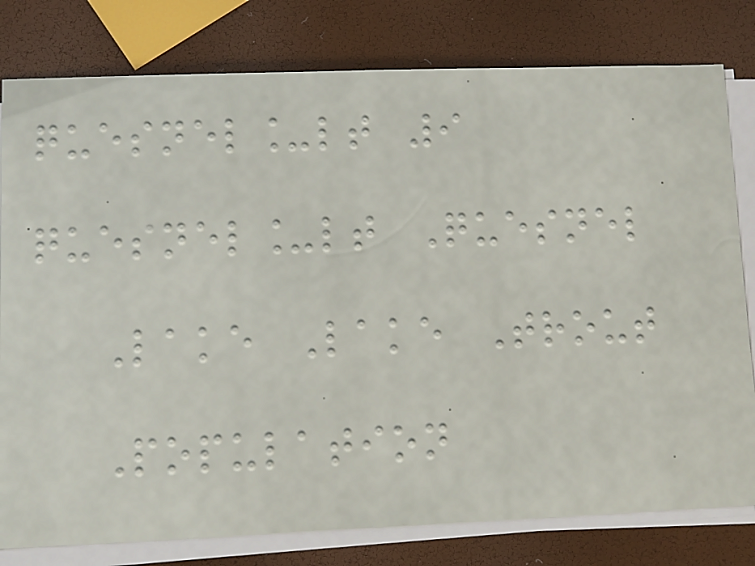quesnel_lt 9
quesnel_lt Quesnel
Lake Lake Trout
Population
